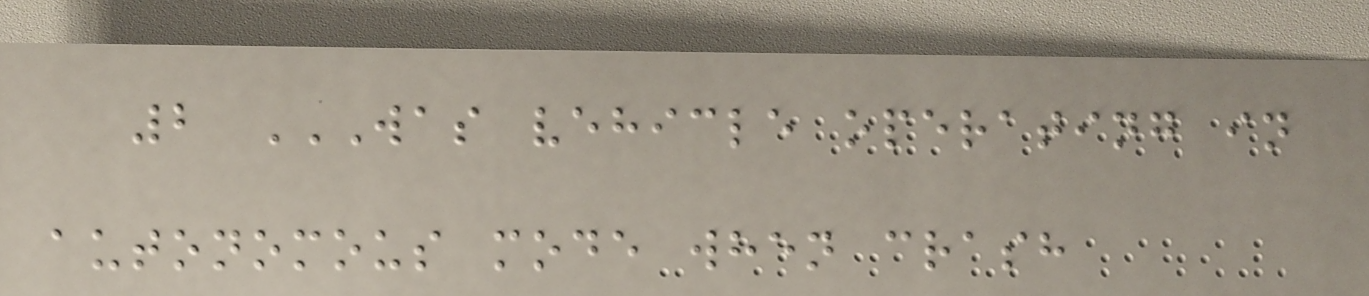2 WAS VEHICLE OPERATING IN
AUTONOMOUS MODE WHEN CRASH
